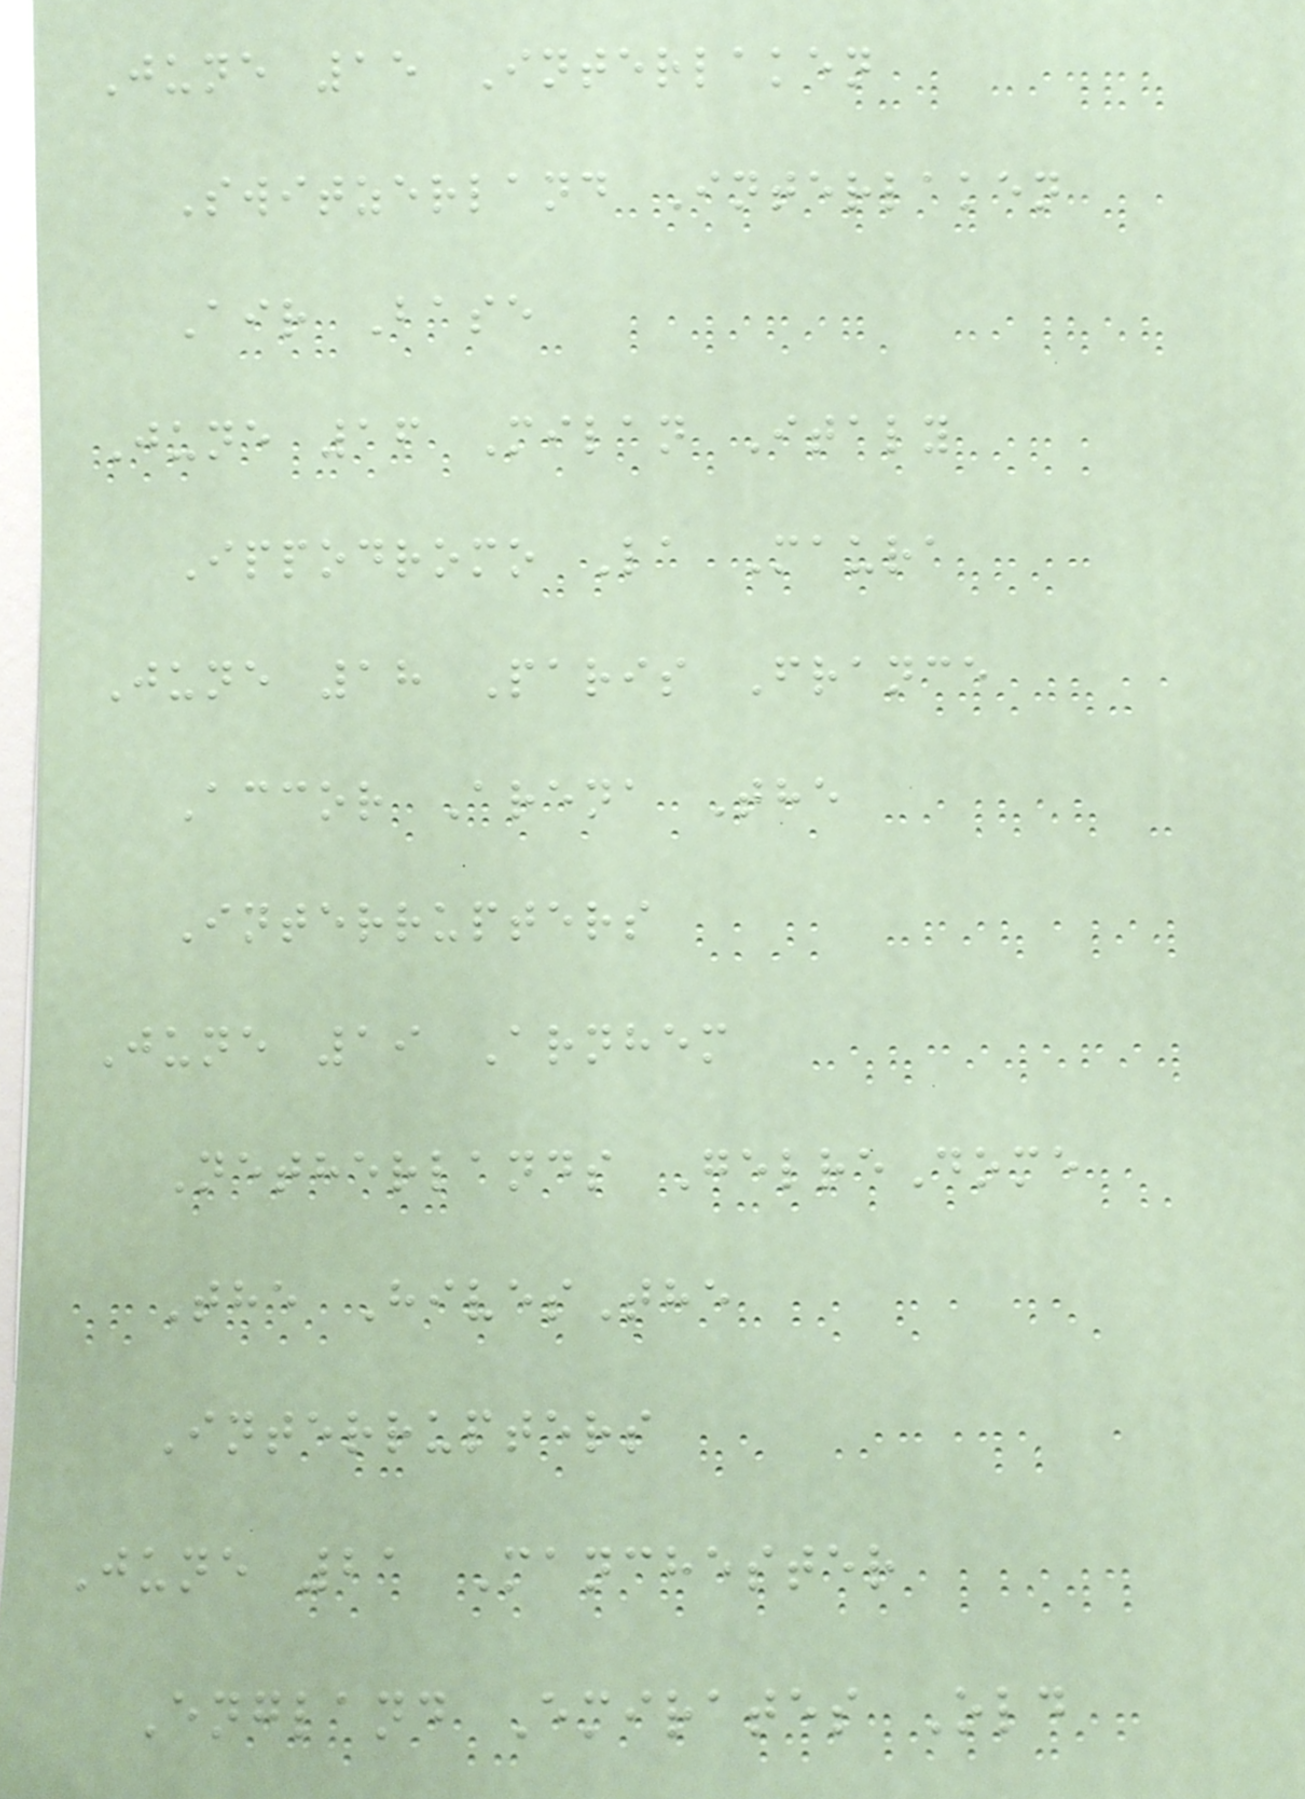June 15 Interlaken
Switzerland Interlaken
Air Base
June 16 Milan Italy
Ippodromo La Maura
June 18 Paris France
Accor Arena The
Interrupters
June 19 Arnhem
Netherlands GelreDome
The HivesThe
Interrupters
June 21 Manchester
England Emirates Old
